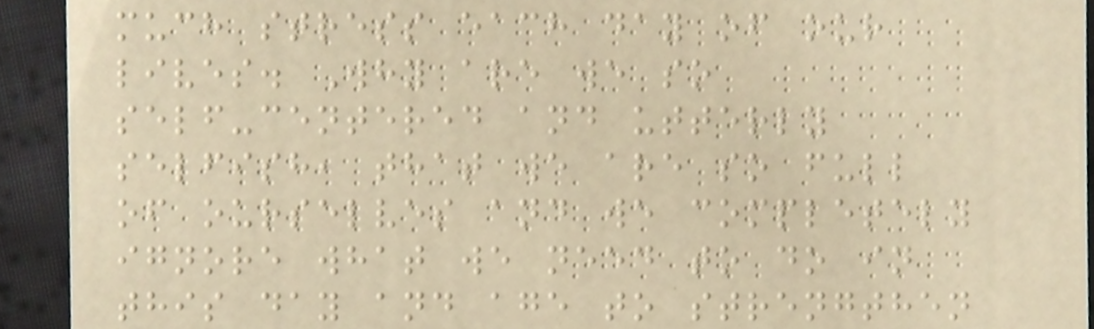much stress each day of our
lives. Why are we so
self-centered and utterly
selfish, that we are so full
of ourselves and we completely
ignore what we need to do in
this day and age to strengthen
